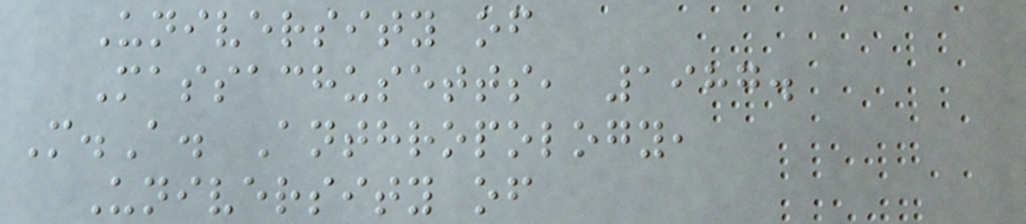University of
Massachusetts, 1987.
M.A. Anthropology,
University of
